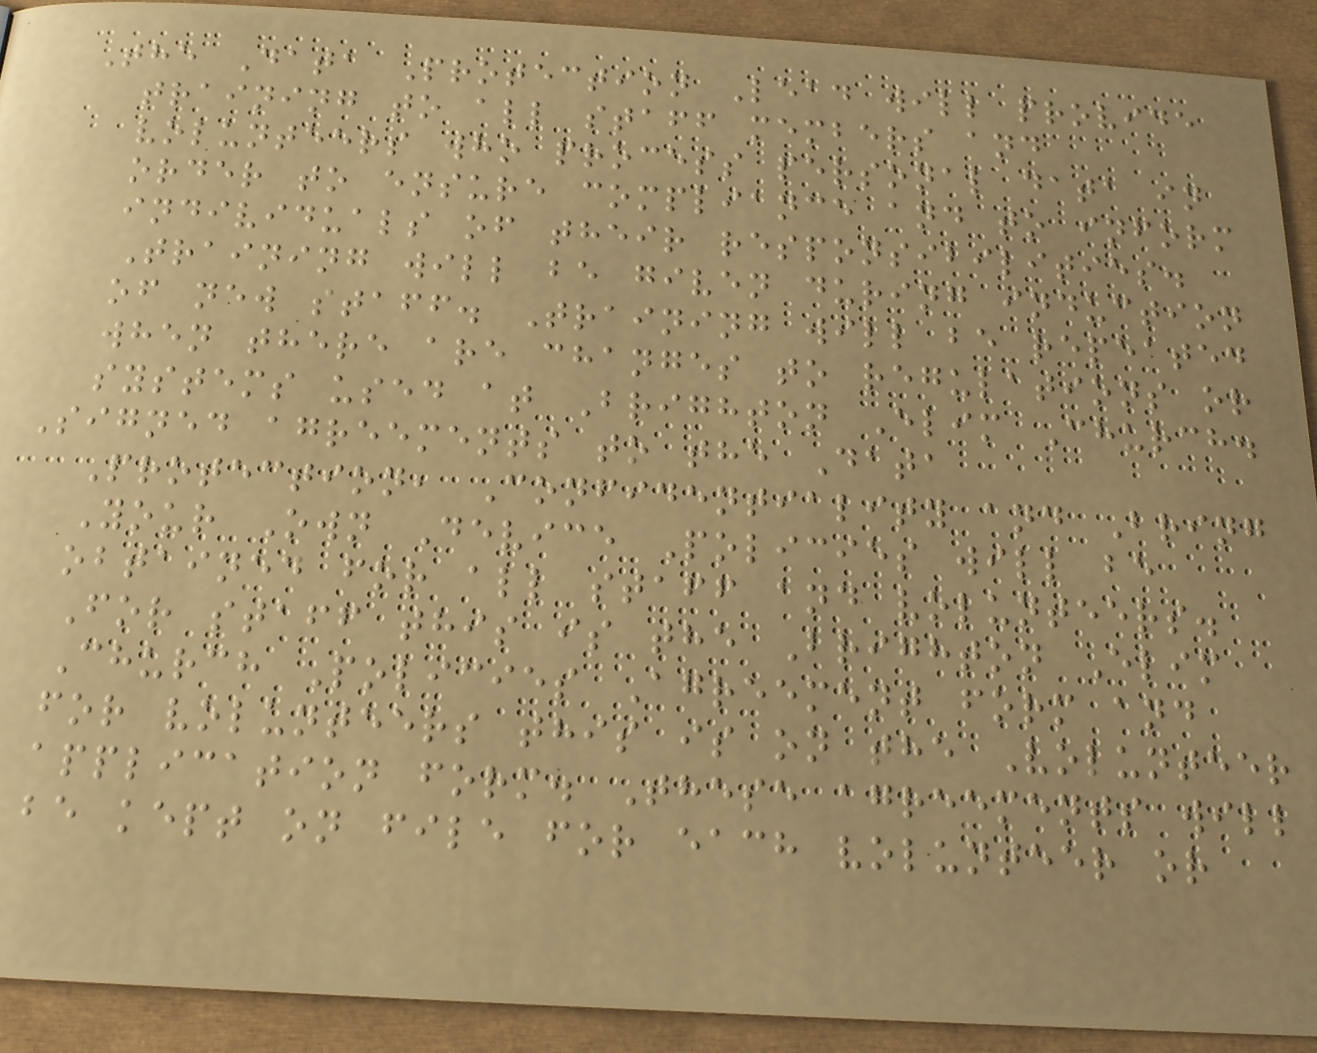The Data Protection Lead will provide
training to all staff members and
volunteers who process personal data in
order to ensure compliance and to inform
individuals of their responsibilities.
Training will be given during induction
of new staff. Training will be repeated
when there are changes to regulations or
systems used at Brighton Elim Church.
Signed agreements to the Data
Protection, Confidentiality and Bring
Your Own Device Policies will be
obtained for all staff and volunteers.
For staff this is the Brighton Elim
Church Policies Agreement form and
for volunteers this is on the Volunteer
application form. These agreements will
be kept on file for each volunteer or
